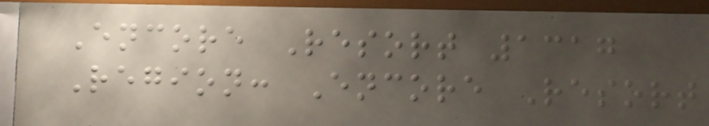Encore Resort 1317
Region: Encore Resort
